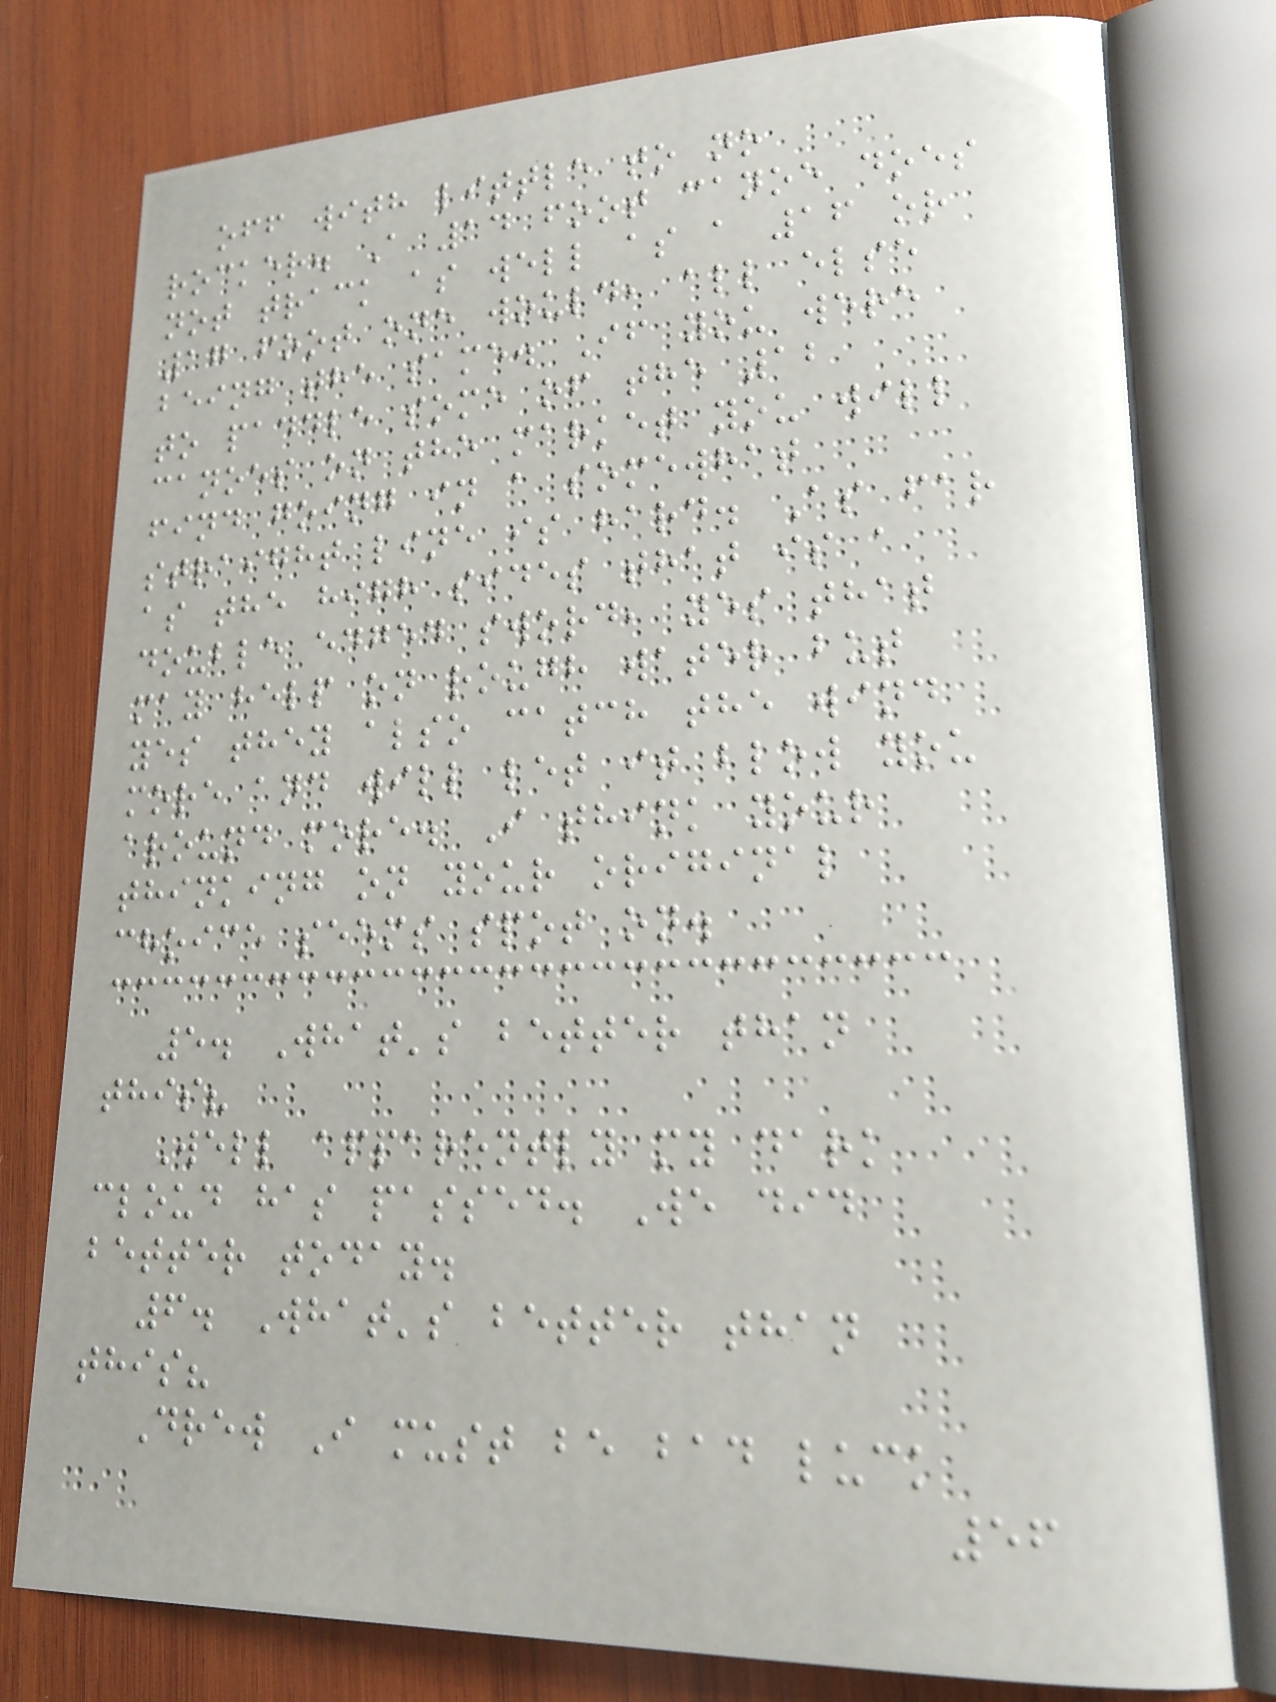off with little to no
rocker. A 14 foot canoe does
not track as well as a 16 or
17 foot one would, all else
being the same. If you were
to paddle some of the 12
canoes on the market you will
find going in a somewhat
straight line is hard. As far
as the high sides that is a
double edged sword, yes that
may help on rough water but
yes they also catch the wind
more and will let it blow you
around more. I think your
thinking on your original
choice seems spot on.
5. What's better than
this?
Well apparently my dark
cloud has passed. We did
better today.
6. What's better than
this?
Drew I must be bad luck
56
